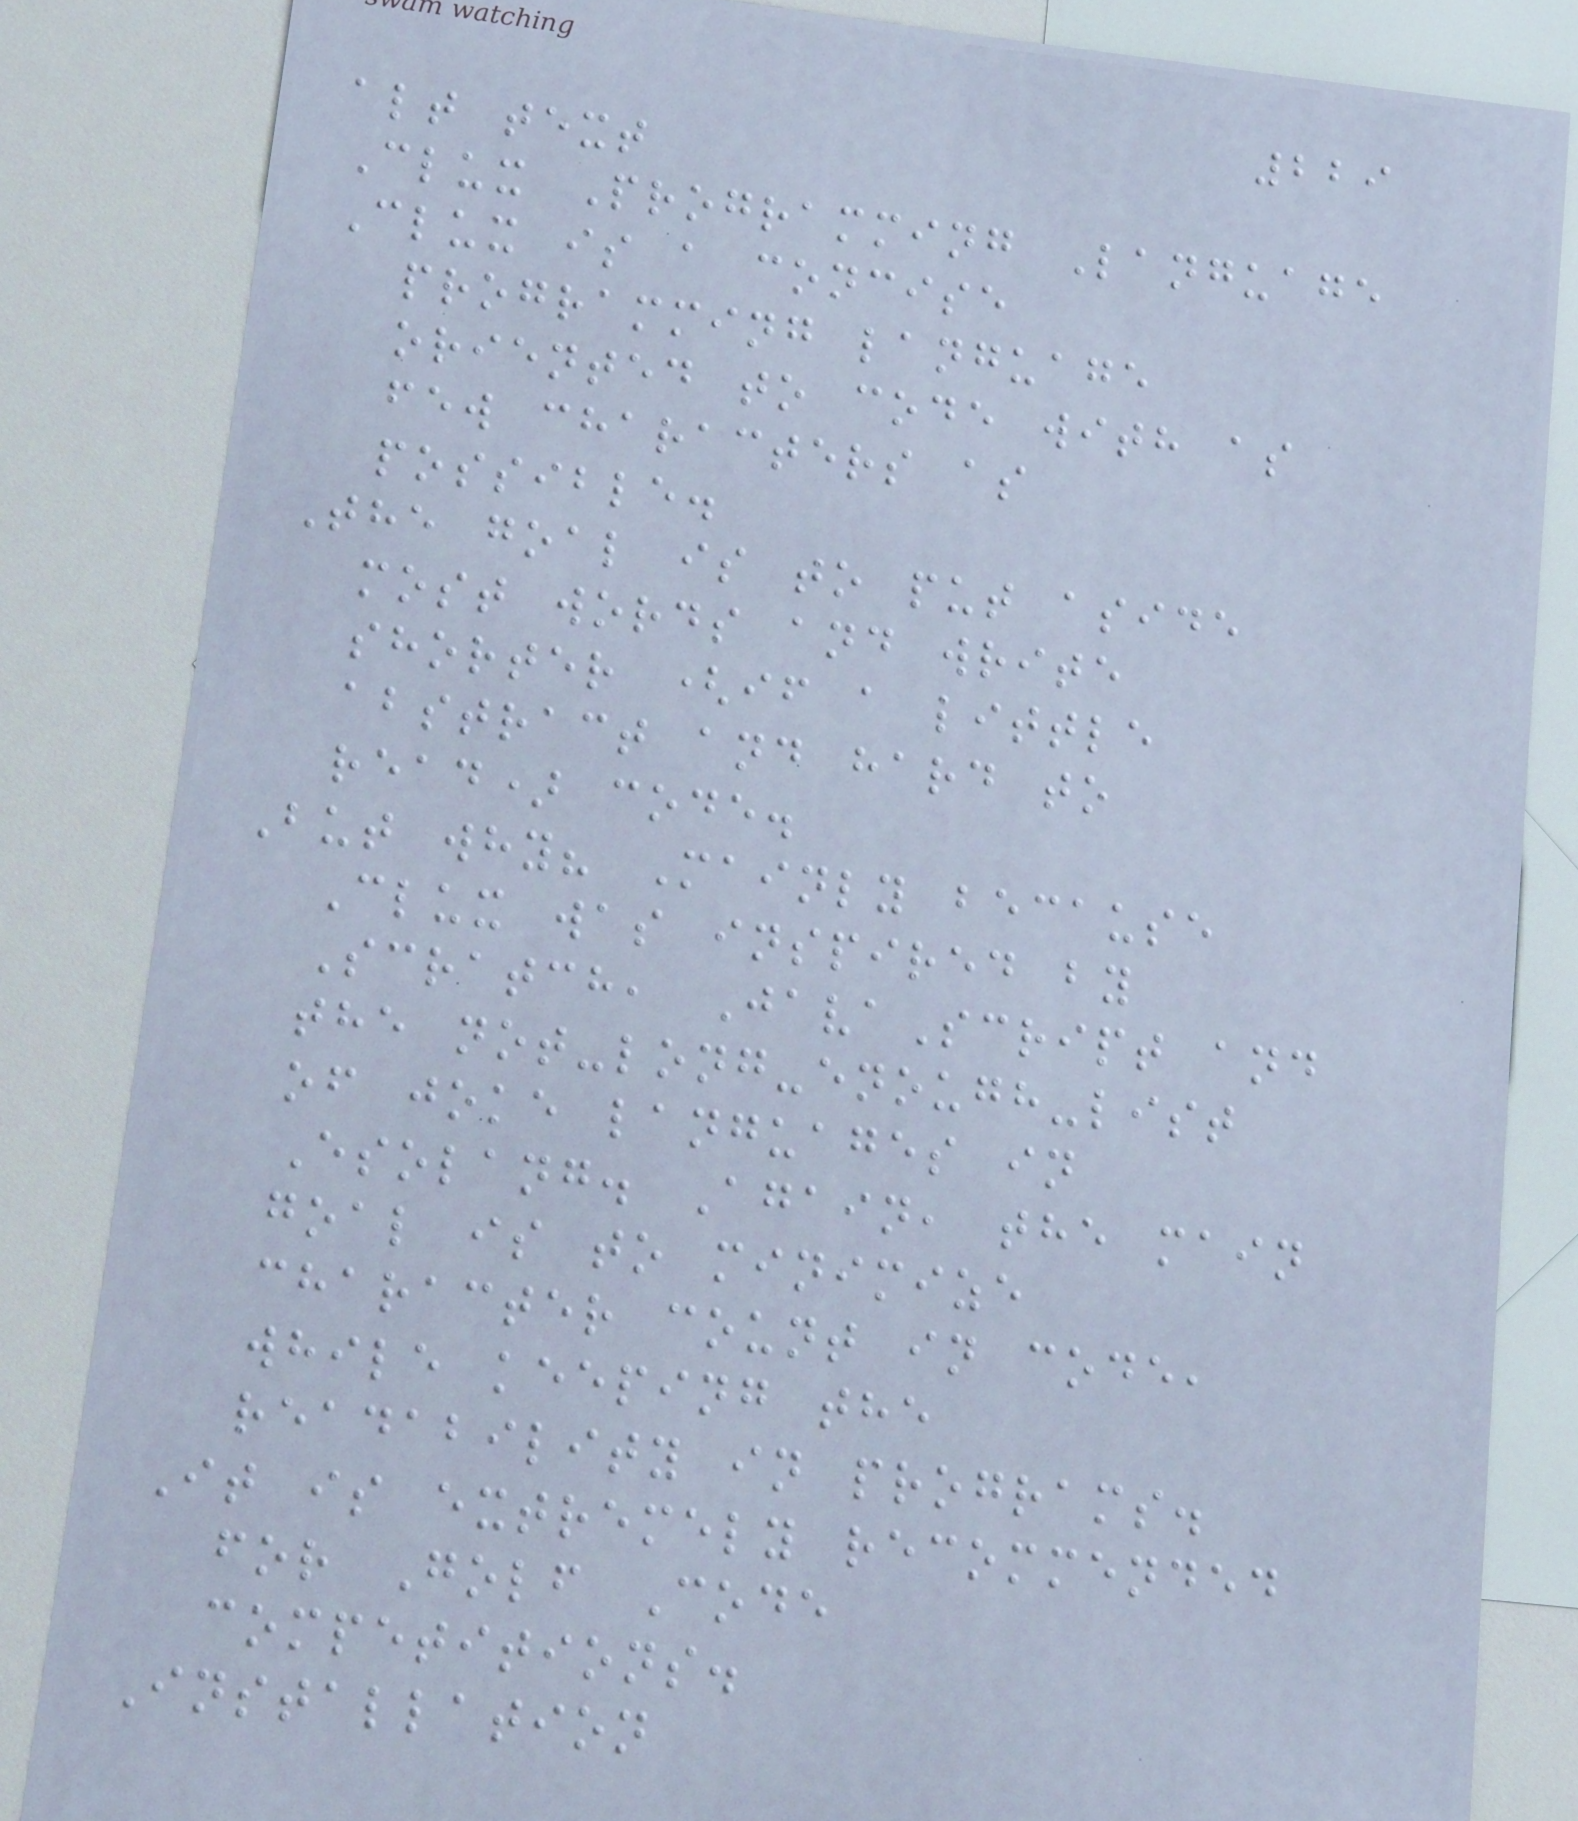229
alt text
Clux Programming Language
Clux is a concise
programming language
oriented to code with as
few characters as
possible.
The goal is to put aside
most words and write
shorter (if a little
abstract and hard to
read) code.
But why? Mainly because
Clux was inspired by
Scratch, JavaScript and
the not-long-enough-list
of joke languages in
Esolang. Again, the main
goal is to minimize
character count in code,
while keeping the
readability in programs.
It is extremely recommended
for Golf Code
competitions.
Installation
